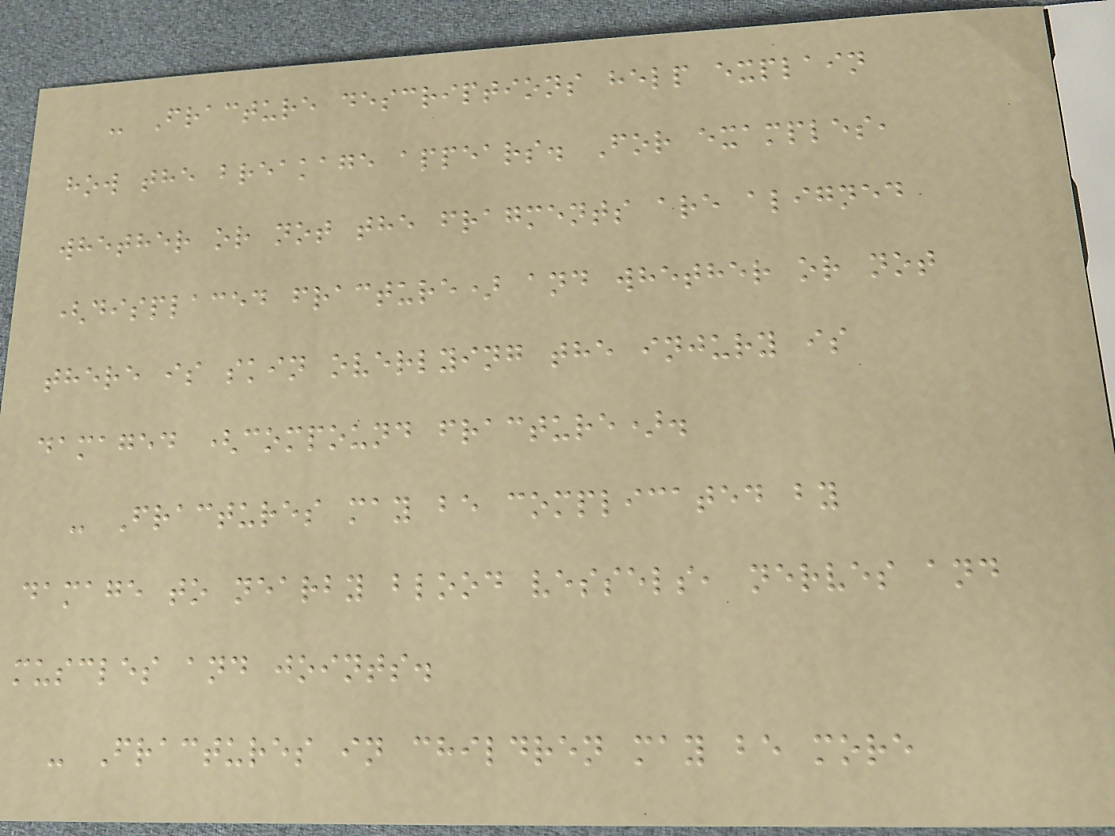- Fracture descriptions help explain
how the breakage appears. For examples,
whether or not the fragments are aligned
(displaced fracture) and whether or not
there is skin overlying the injury is
damaged (compound fracture).
- Fractures may be complicated by
damage to nearby blood vessels, nerves and
muscles and joints.
- Fractures in children may be more
